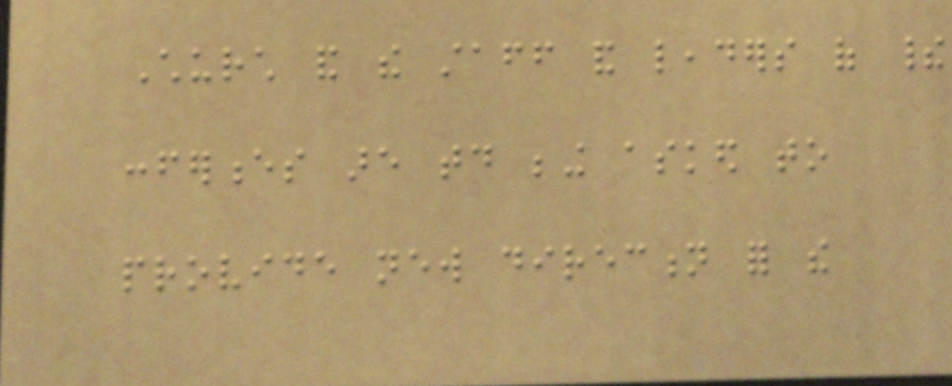Church and the staff and leaders of their
conferences are today being asked to
provide new direction for the
